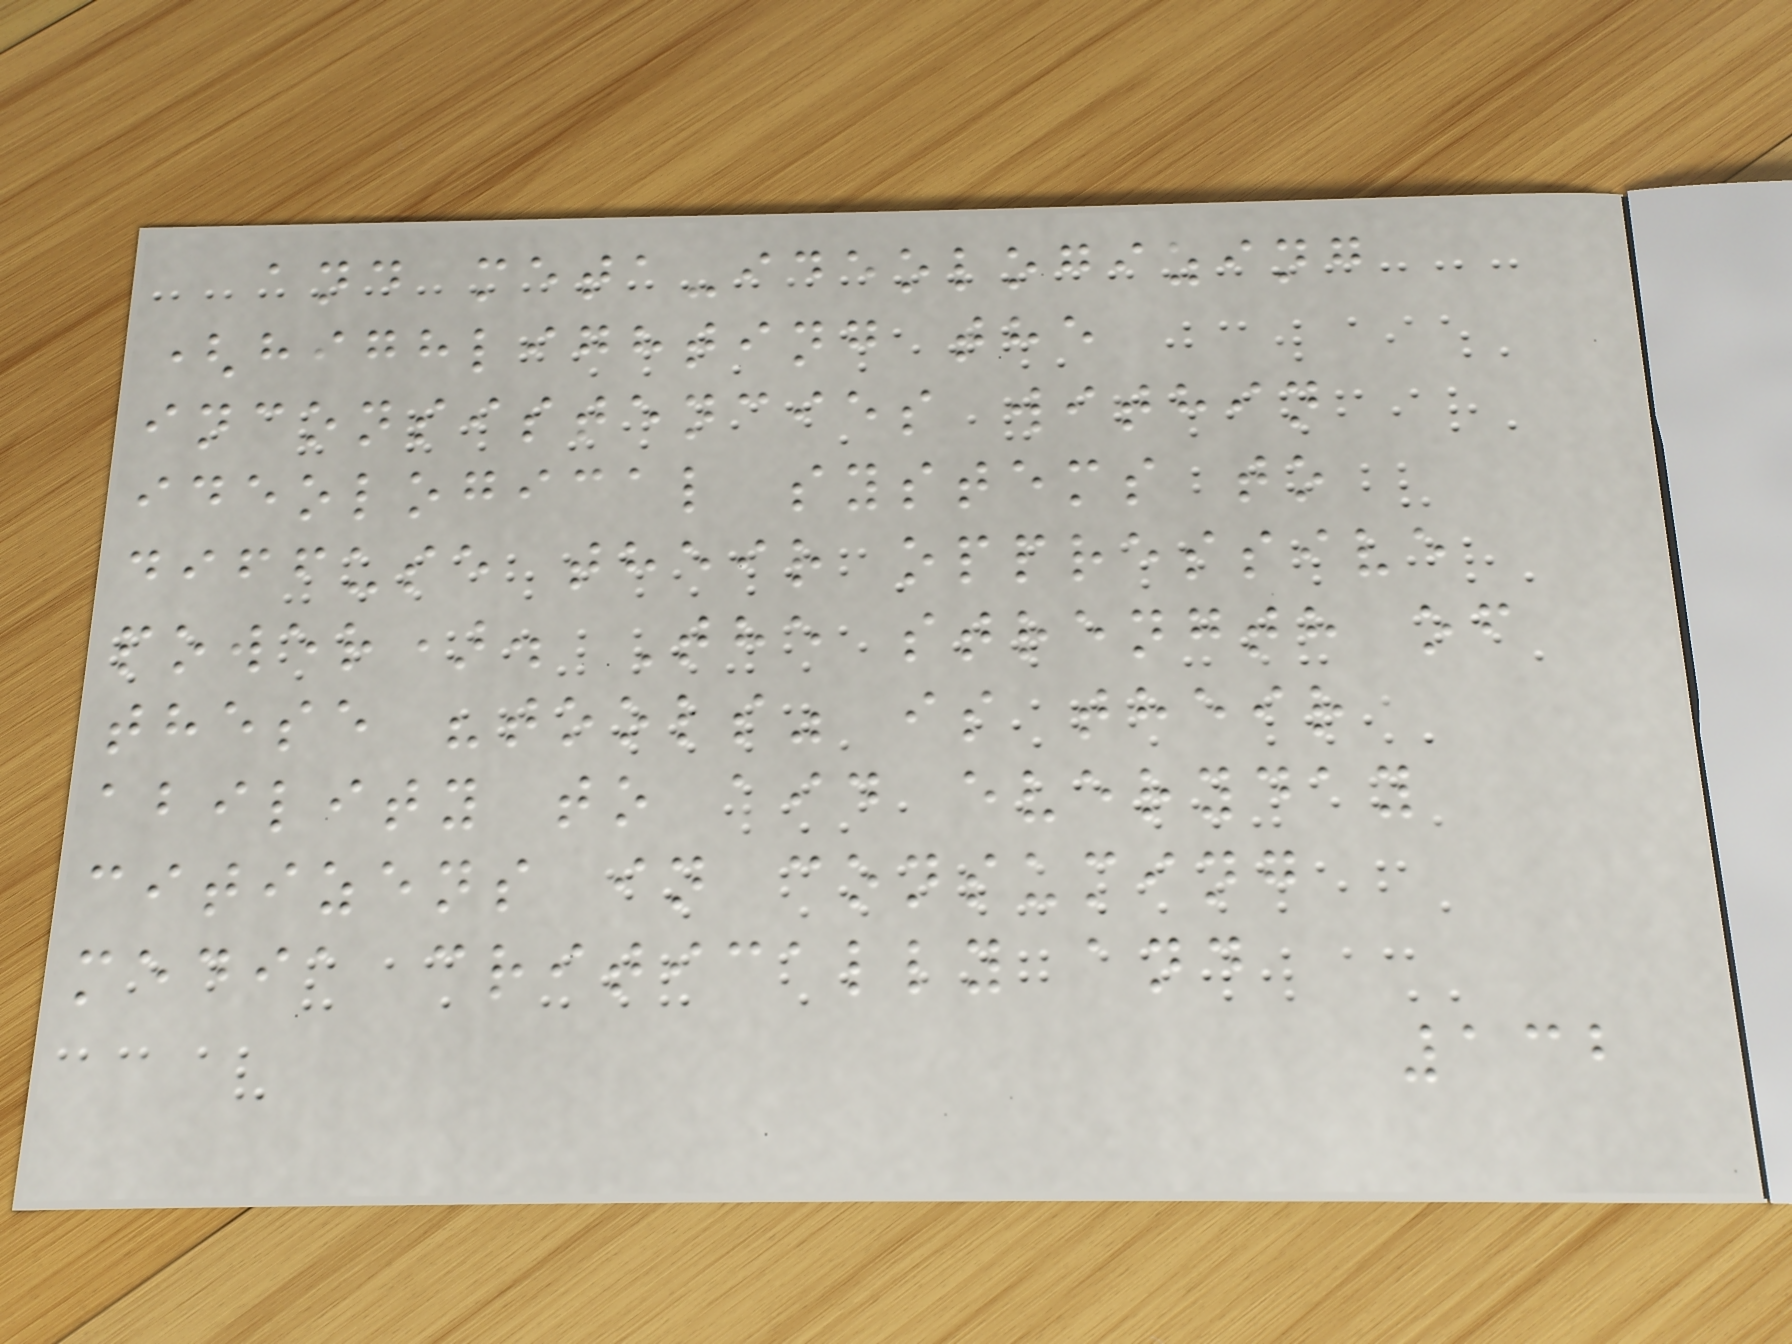and meta-ideologizing
(highlighting the
inconsistencies within
ideological systems to
diffuse their oppressive
power). The strength of
these "tools" is their
ability to aid everyday
citizens in consuming
media critically and
132
